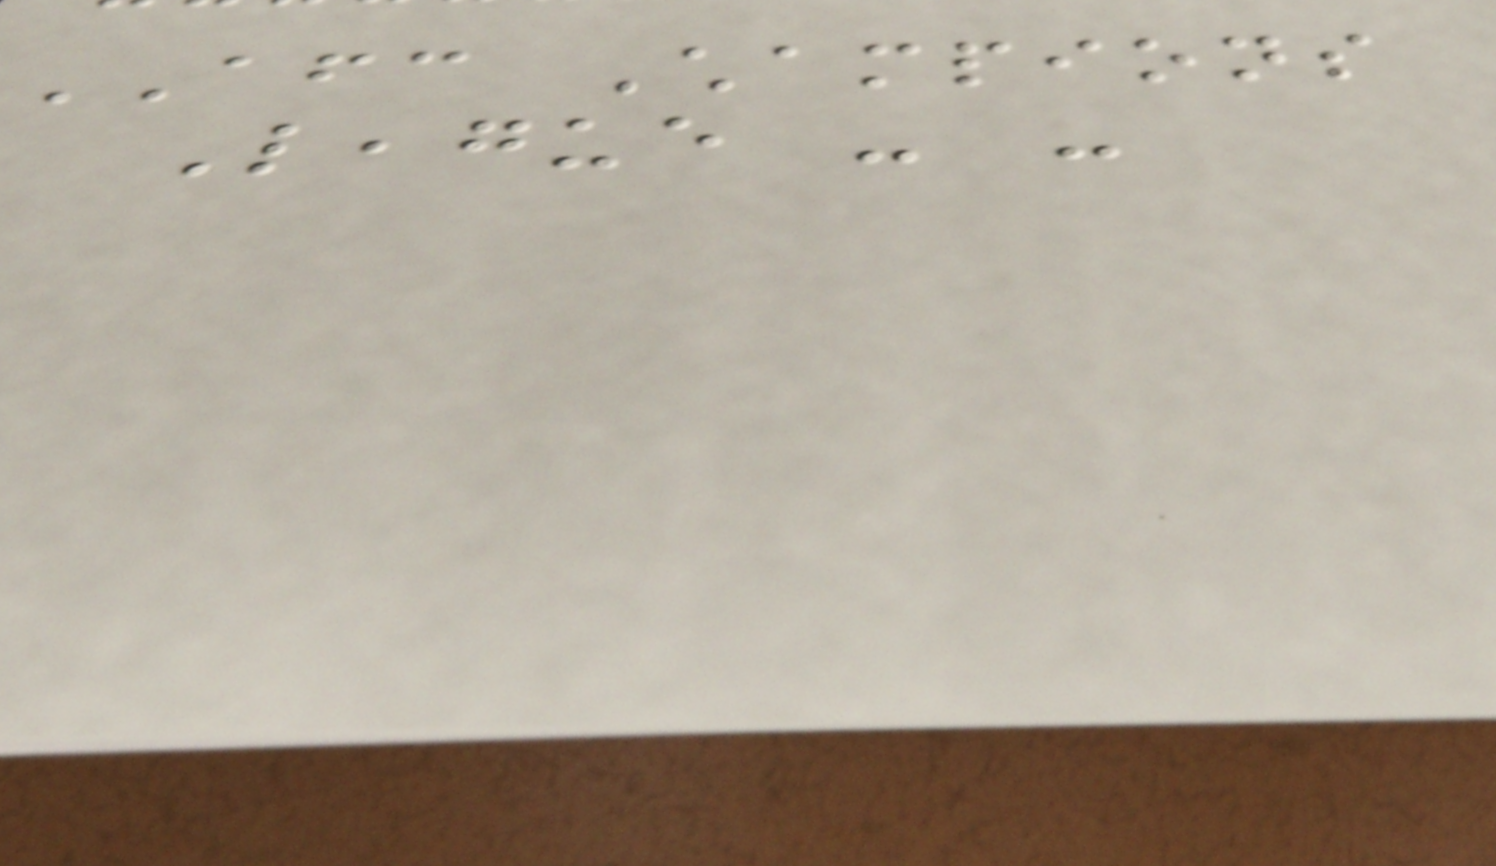AFC Champions
League - -
